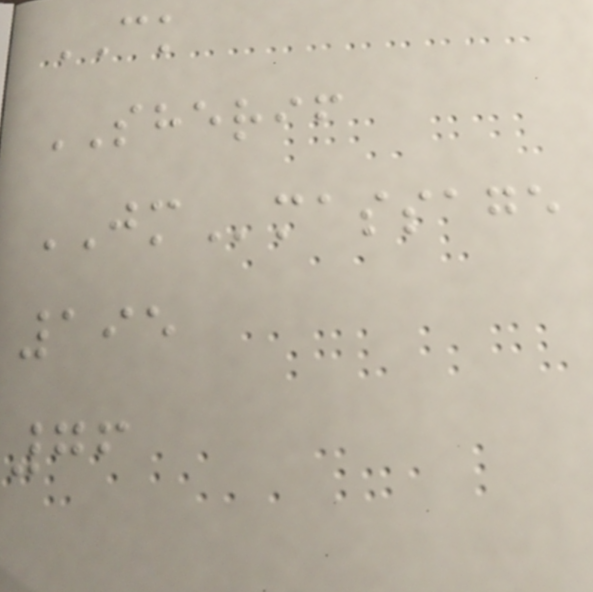CK
SHERIF
JMmassage
195
76
